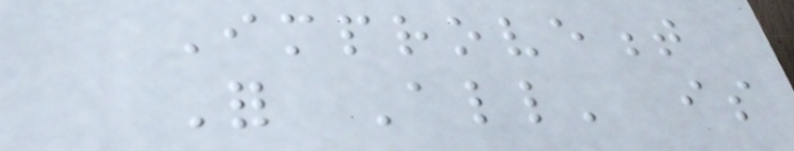Improvement
For All' is
